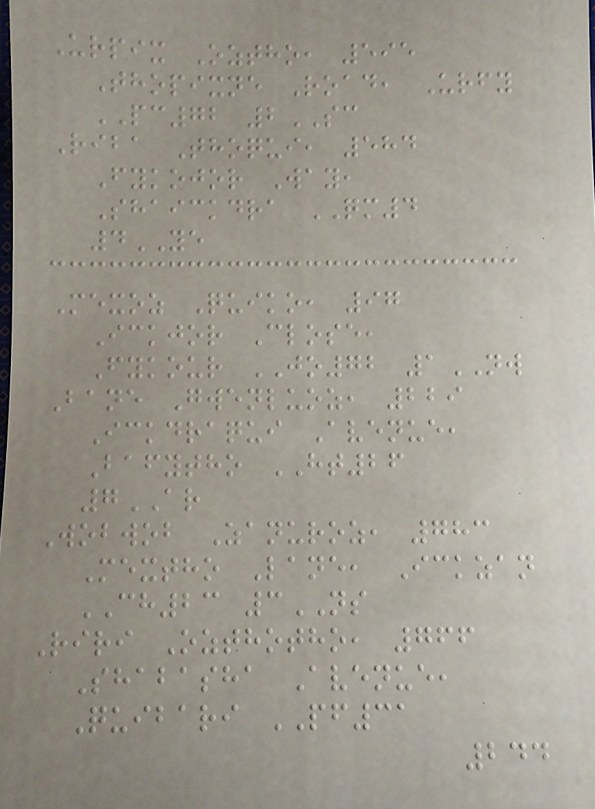Urpix Oztho, 595
Thopixne Road, Urfy
PC72 2SC
Riba Thoqui, 584
Fykojor Way,
Shaickdra QM4
4YE
Mexoz Quiko, 97
Ickjor Close,
Fykour JO72 1NW
Bane Gwenluoz, 229
Ickdraqui Avenue,
Bafytho HT26
7AR
Wobwob Zanuroz, 783
Mextho Lane, Ickzan
CH23 3NS
Riri Ozthotho, 766
Shabasha Avenue,
Quibari PF31
244
